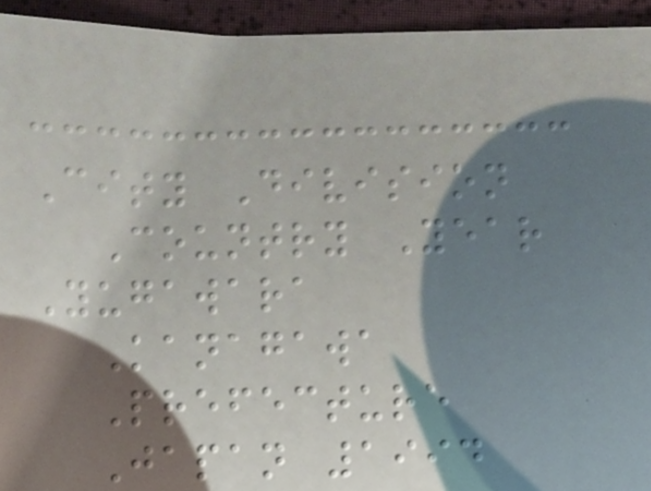City Division
Country Year
Yugawara
Kanagawa
Prefecture
Japan 1994
